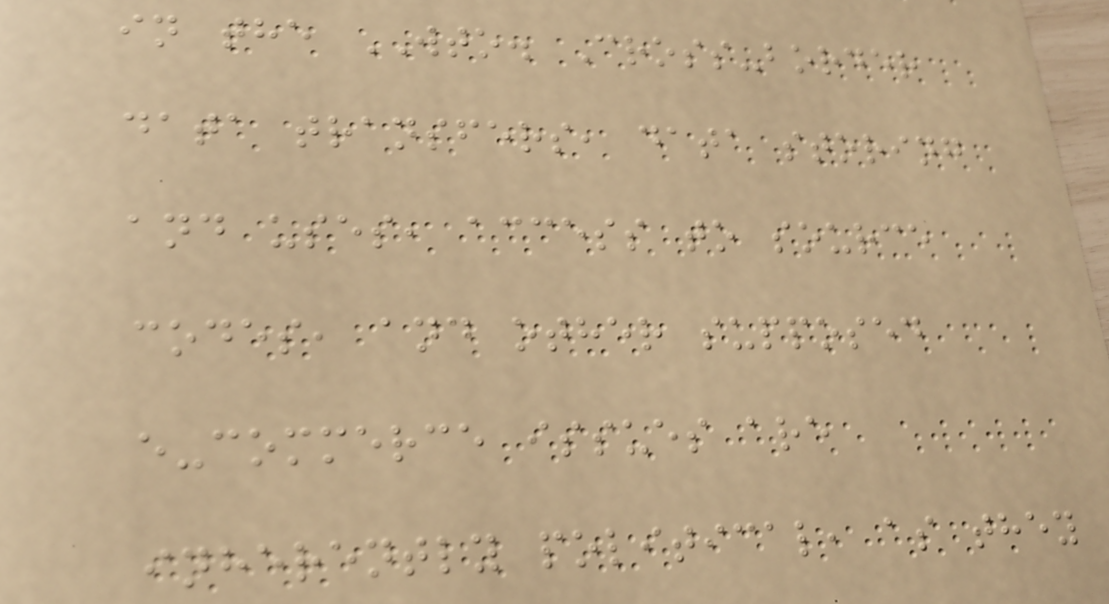in the WTO. Cross-border
data transfers, data storing
and uses, access to source
codes, and other supposed
e-commerce issues are
inherently political, as they
